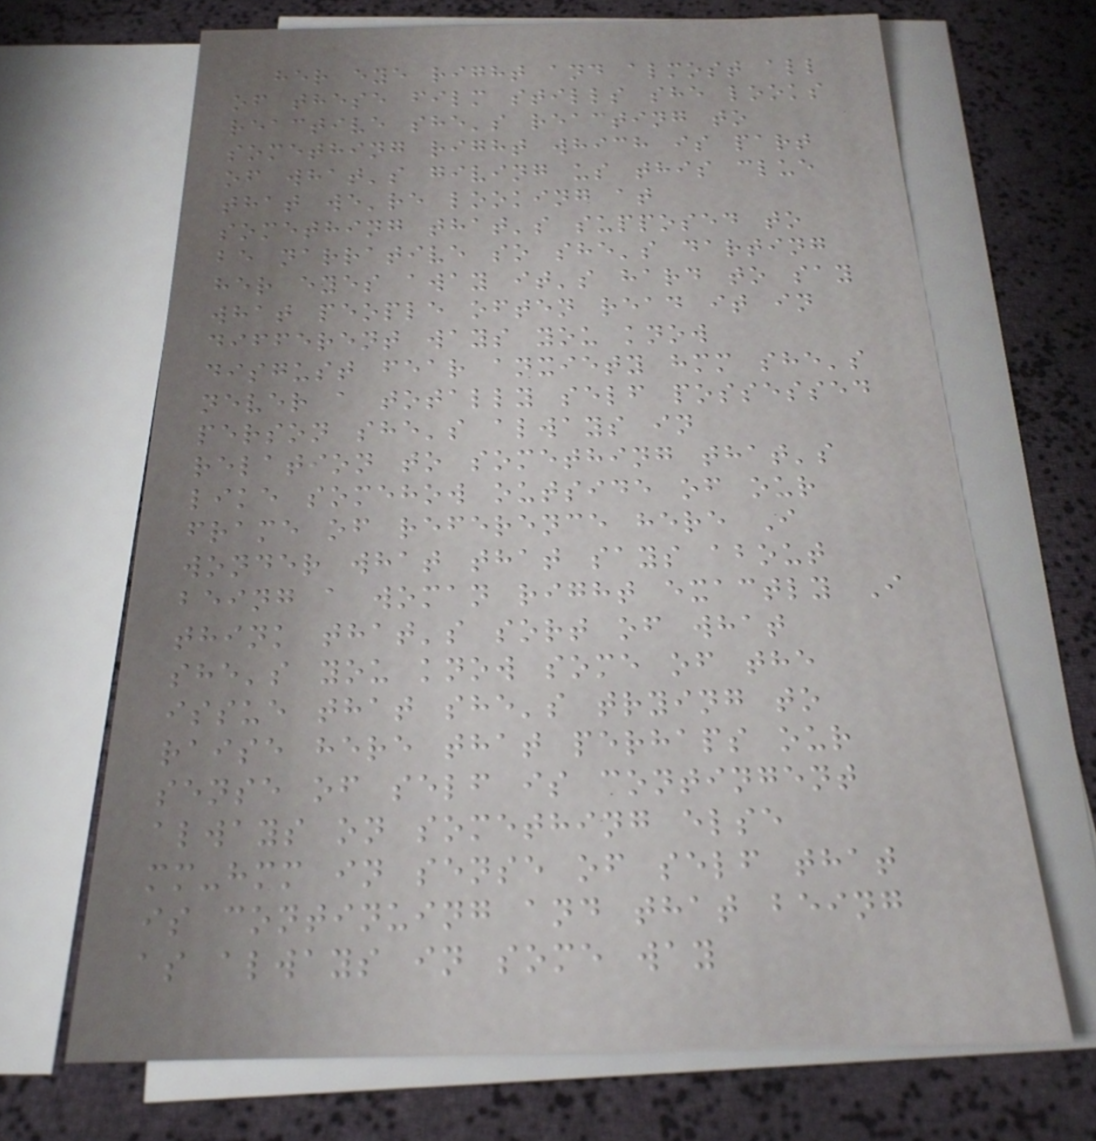her eye right and almost all
of these film stills she looks
reactive she's reacting to
something right which is part
of what's giving us this clue
that we're looking at
something that's supposed to
be narrative so she's darting
her eyes away it's hard to say
what people often read it in
different ways you know
disgust fear anxiety hmm she's
never a totally self possessed
person she's always in
relation to something that's
like somehow outside of our
frame of reference here I
wonder what that says about
being a woman right exactly I
think that's sort of what
she's you know some of the
issue that she's trying to
raise here that perhaps our
sense of self is contingent
always on something else
mm-hmm in sense of self that
is continuing and that being
as always in some way
